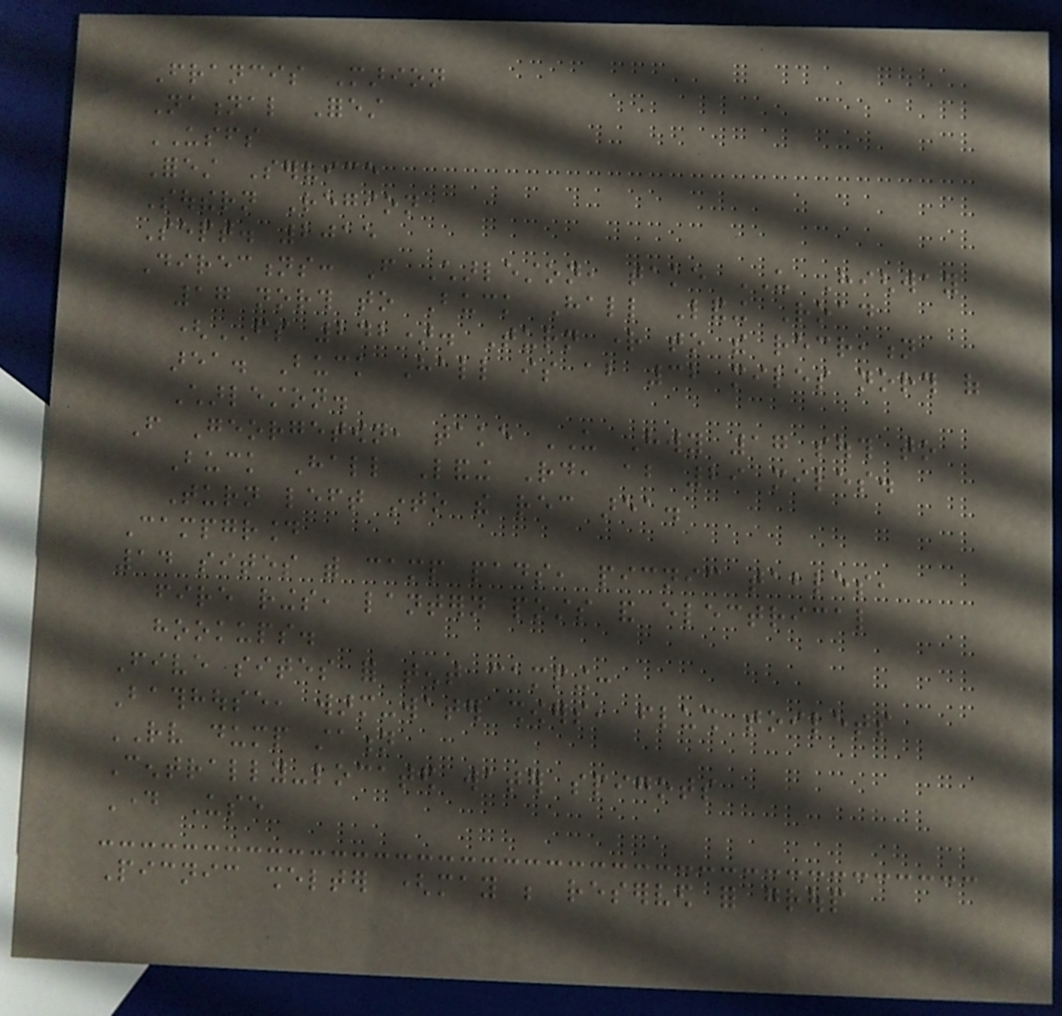Francis Marion
National Forest
USFS
Forest Service
Southern Region
Sept. 2015
Directions: From Charleston, take US Highway
17 north to Buck Hall Landing Road
(FS 242). Turn right to the recreation
area. Buck Hall is about 32 miles north of
Charleston.
From Georgetown, take US Hwy 17 south to
Buck Hall Landing Rd, about 29 miles.
Turn left into the rec area.
Campground
14 sites with camp pads, picnic tables,
fire rings, lantern posts and electrical
hookups.
Five sites for tent camping:
Bathhouse, warm-water showers, flush toilets
RV dump station
Centrally-located water spigots
Day Use
Picnic shelter (may be reserved for group
